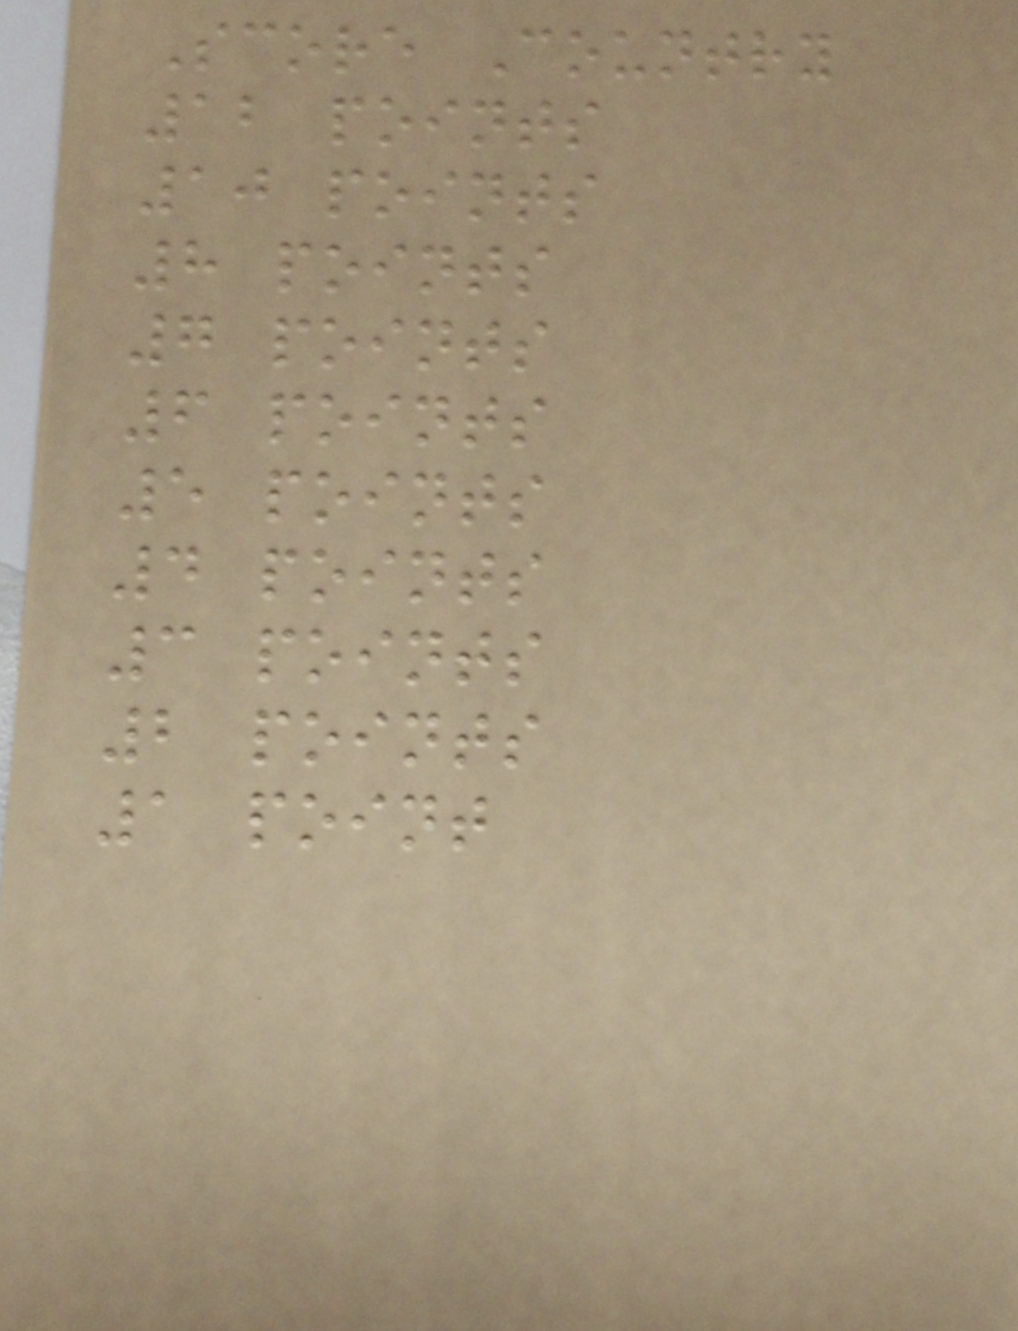Score Country
12 points
10 points
8 points
7 points
6 points
5 points
4 points
3 points
2 points
1 point
